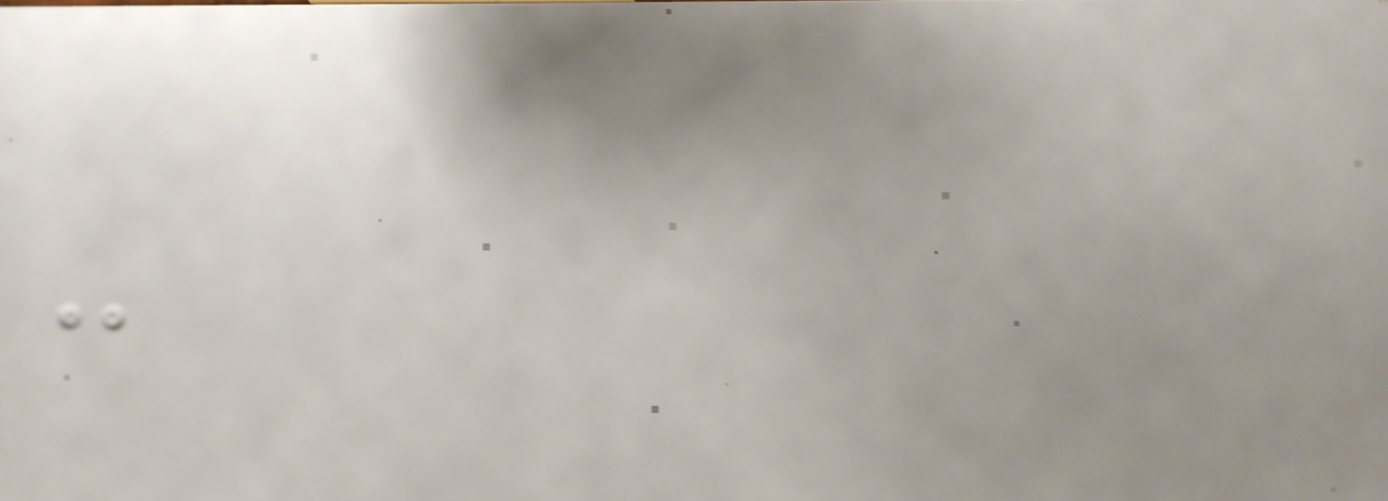-
